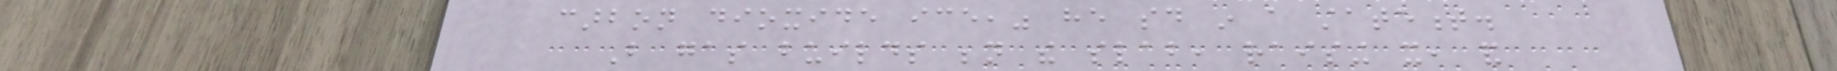carbon dioxide ice," he said in a statement.
But gas builds beneath the slab, raising it, and
